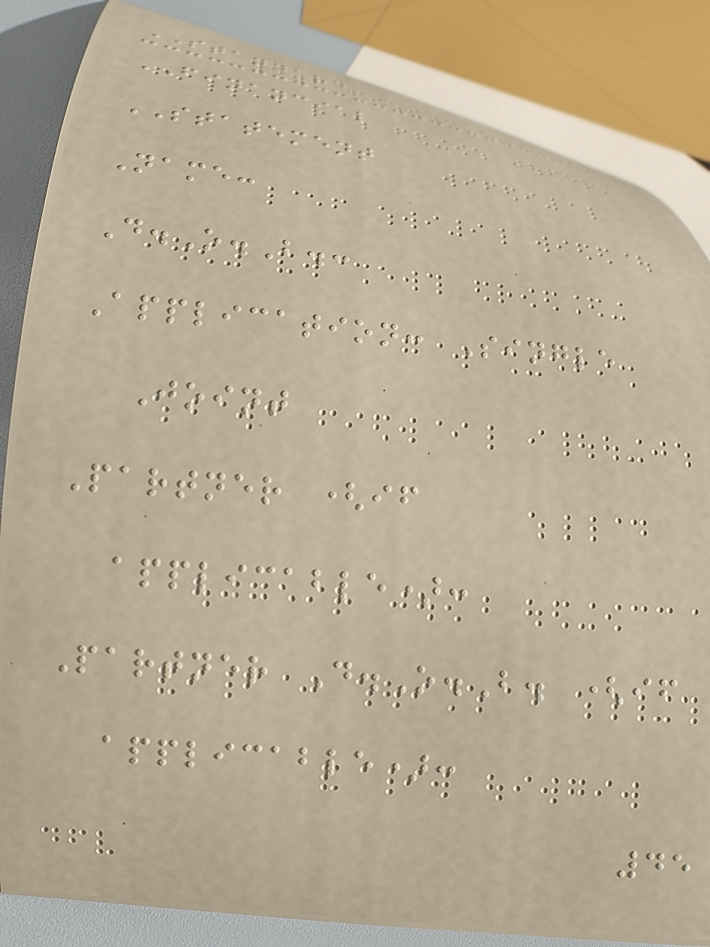STANDARD
FINANCIAL
STATEMENT
Name:
D.O.B.:
Application: Single
Joint
Partner (if
applicable):
Partner D.O.B. (if
applicable):
45
